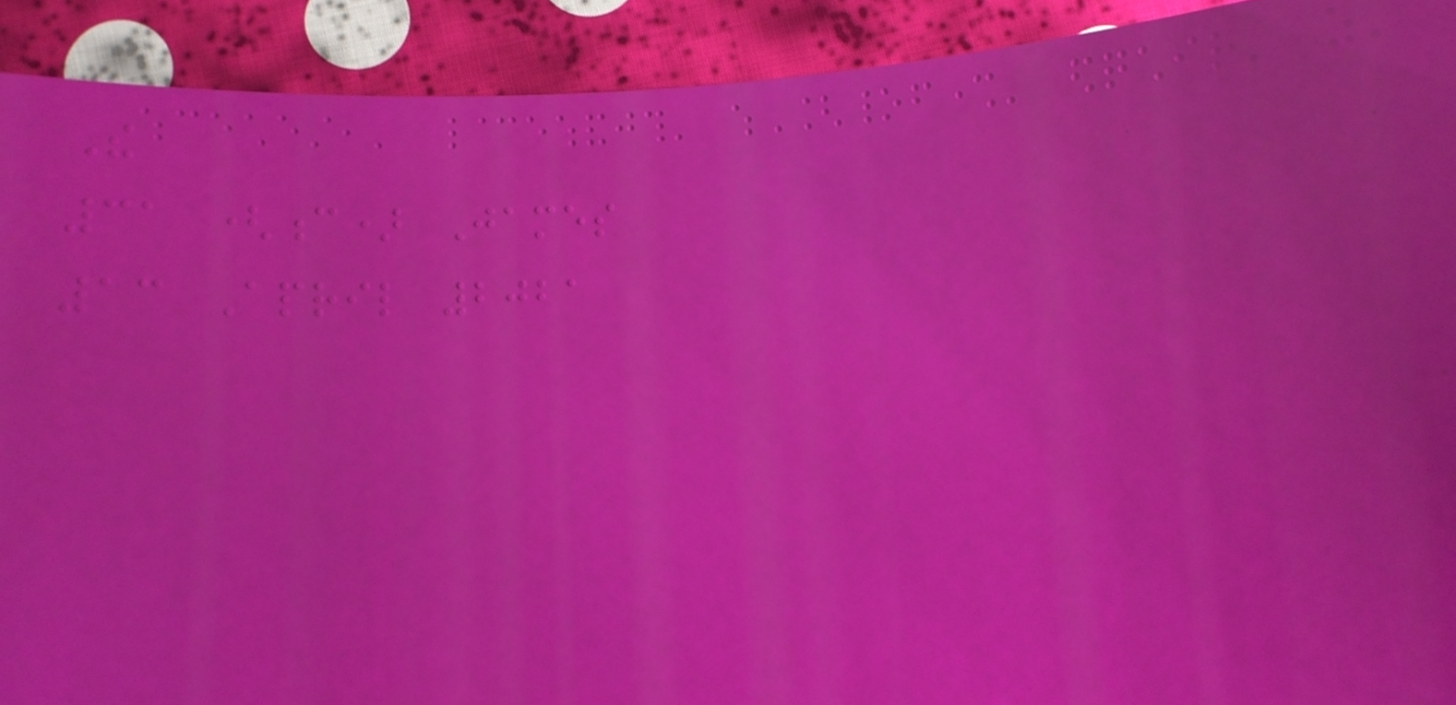The
31 (c) James
13 April 2021
